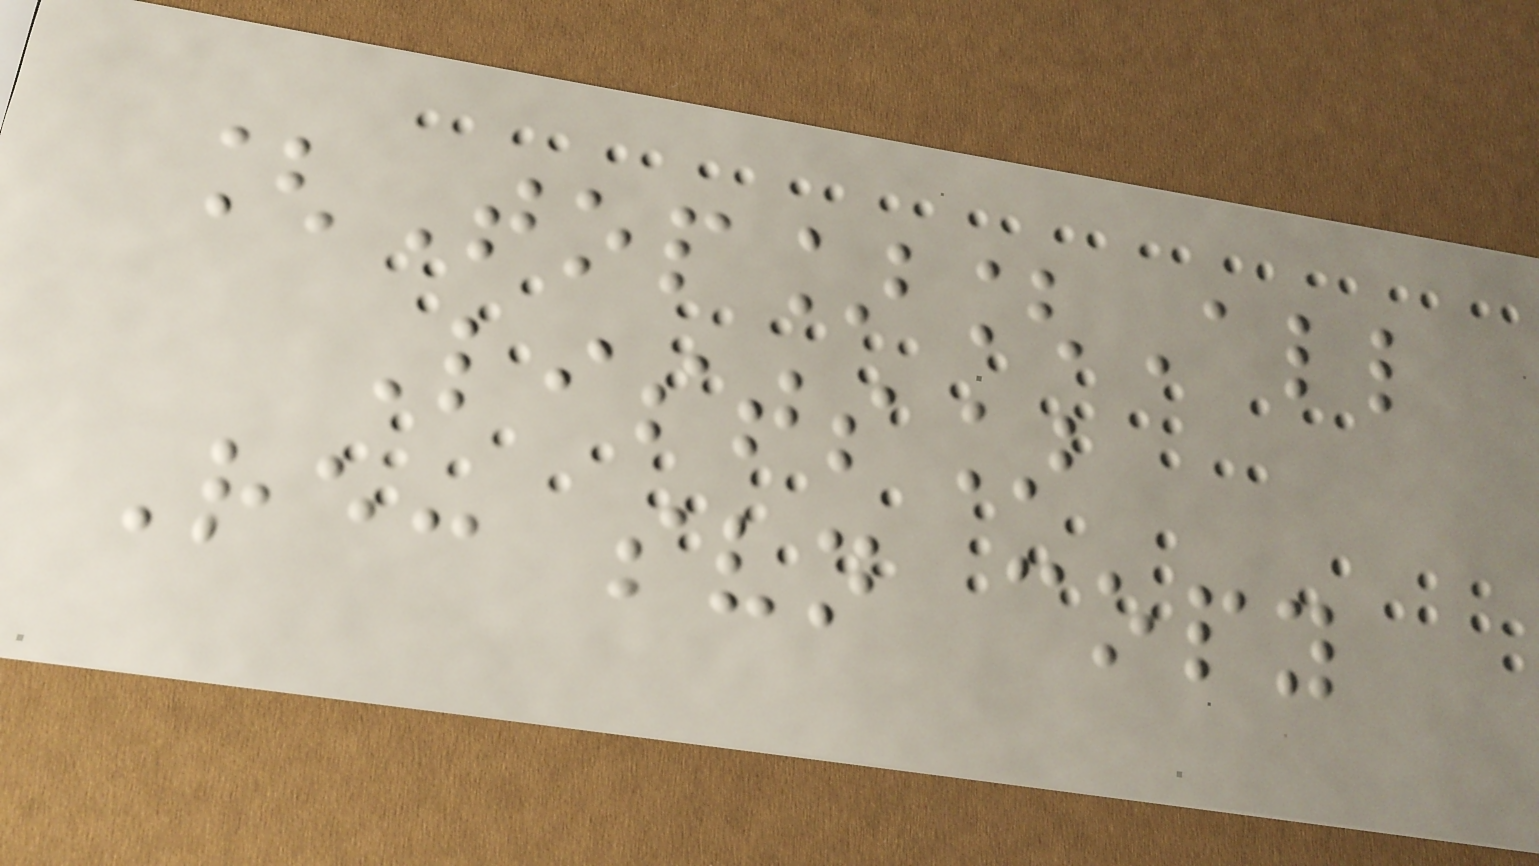[Top][All
Lists]
Re: svn copy
